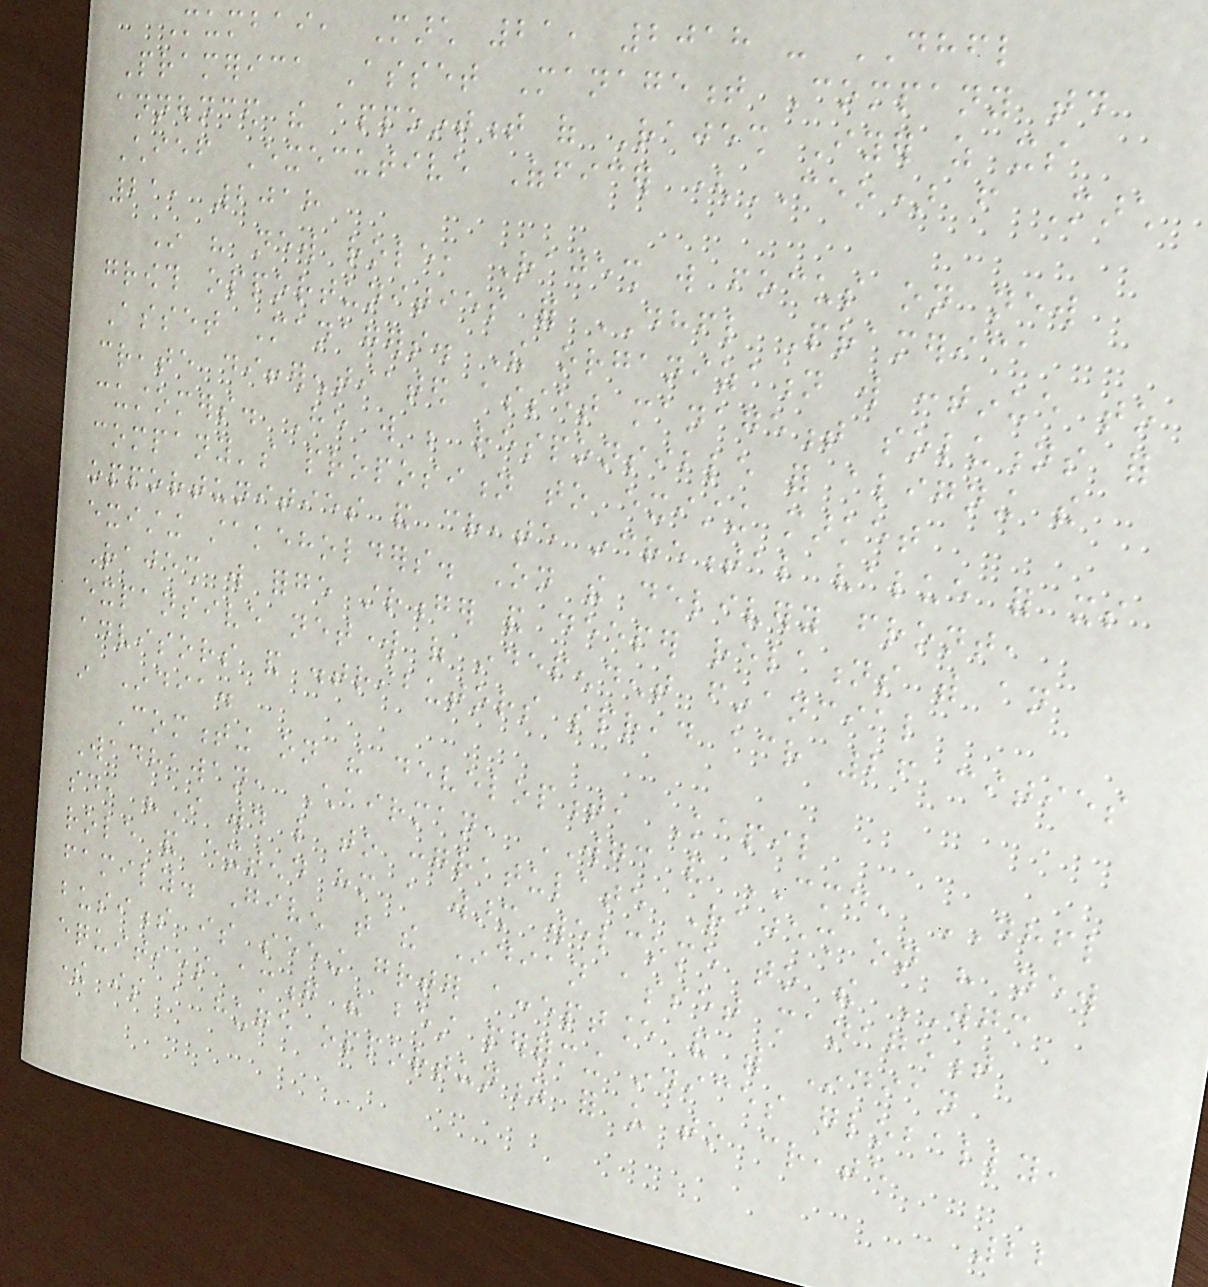Mumbai, March 21, 2018 - DHFL
Pramerica Asset Management Company today
announced the appointment of Rajesh Iyer as its
Chief Executive Officer (CEO) from March
21, 2018
In his new role, Rajesh will focus on new
growth opportunities for DHFL Pramerica
Asset Managers. The organization will continue to
create differentiated asset management solutions for
customers. He will be responsible for aligning the
company's proposition to existing market
opportunities and create incremental value for its
existing stakeholders. On the delivery front,
Rajesh will forge stronger and deeper relations with an
expansive network of independent financial
advisors and distributors spread across 26 cities
in India.
Commenting on the development, Kapil
Wadhawan, Chairman, WGC and CMD, DHFL
said, "I would like to congratulate Rajesh on his new
role and extend him a warm welcome to the WGC
family. Given that the Indian asset management
business is seeing greater acceptance and with Indian
equities among the best performing indices globally,
there is a huge opportunity for us to create
22
